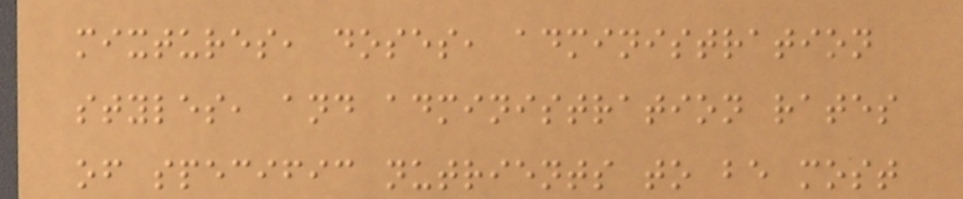mixtures, doses, administration
styles, and administration rates
of specific nutrients to be most
